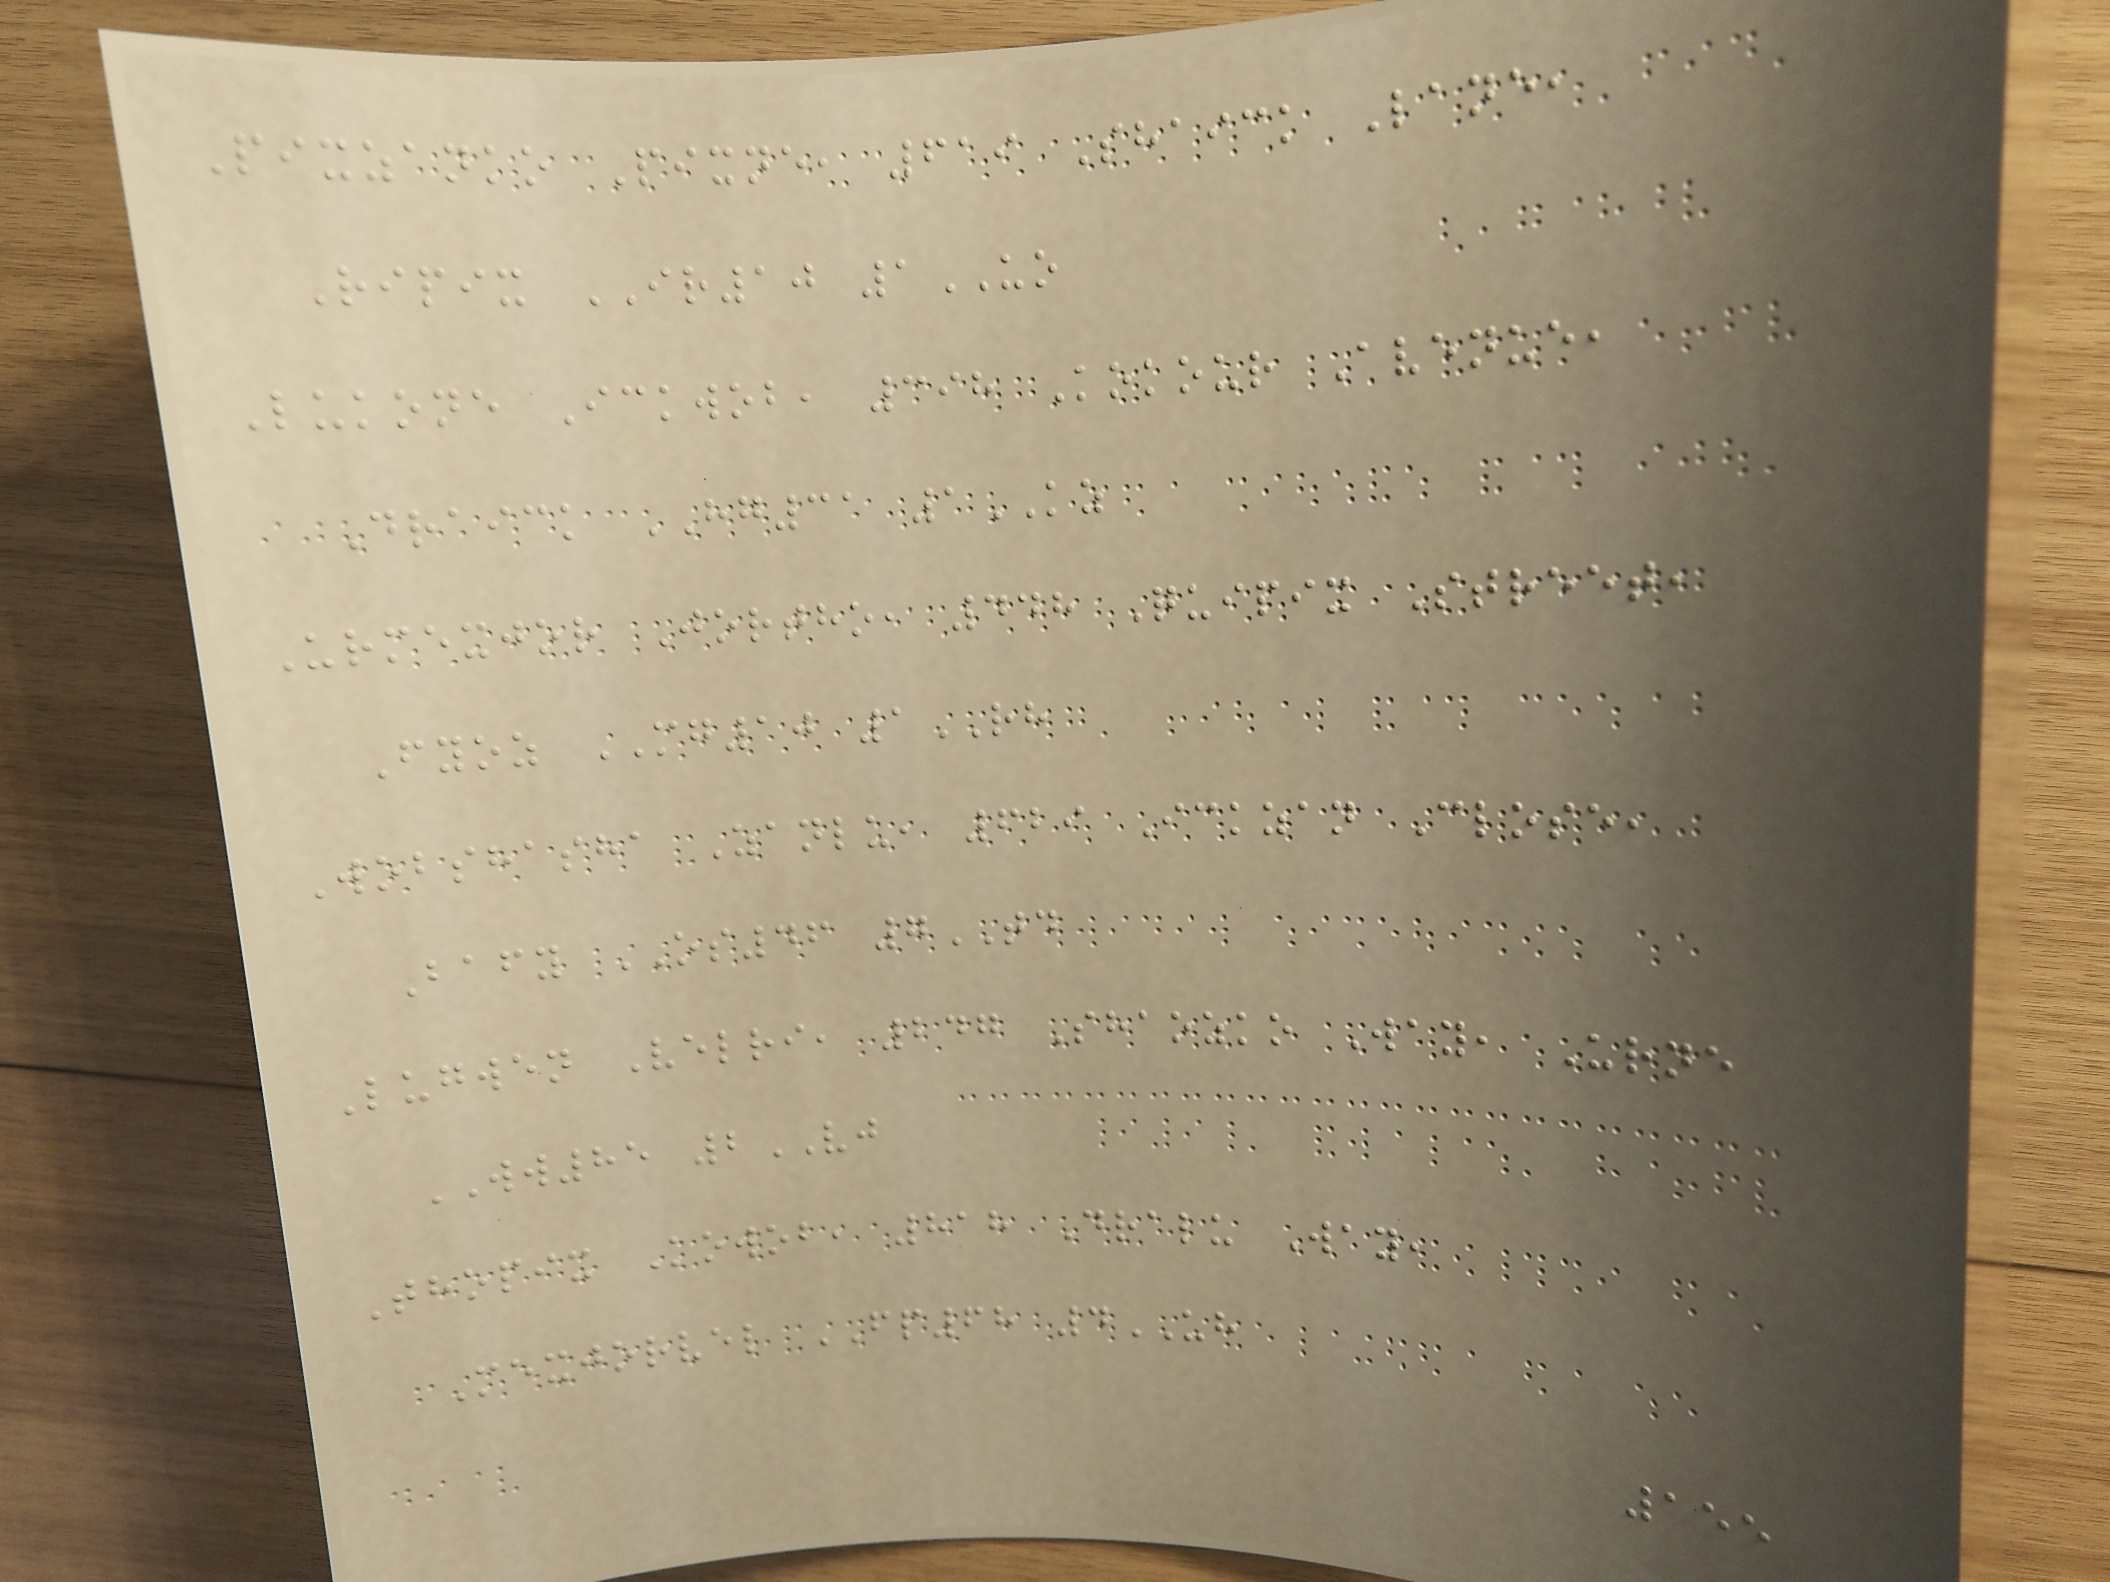Pixzanko Pixne, 619 Shaick Lane,
Ripix IR10 1UO
Lukone Ickwob, 398 Kokour Avenue,
Draick HG31 1KZ
Urmexjor Jortho, 448 Quipix Street,
Fyoz MG10 1RH
Wobshasha Zanlu, 629 Ickzan Close,
Bafy OS46 7TD
Lugwen Velri, 247 Shaozko Way, Urne
WW85 2VJ
Thopix Kowob, 818 Dralu Way,
Mexjorvel FP68 4UH
155
